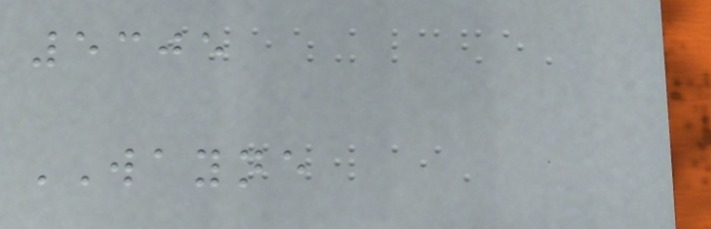5305
WAYNE
